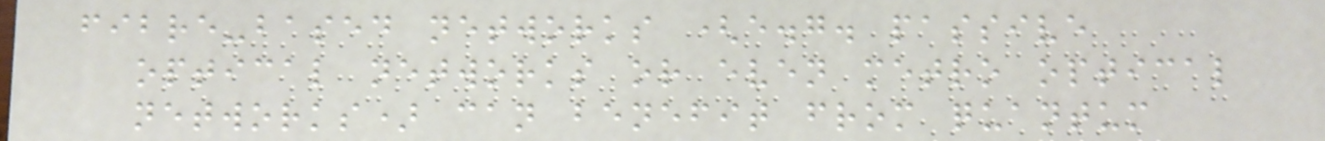fibre-based networks (e.g. passive
optical networks or even metro optical
networks) can benefit from quantum
